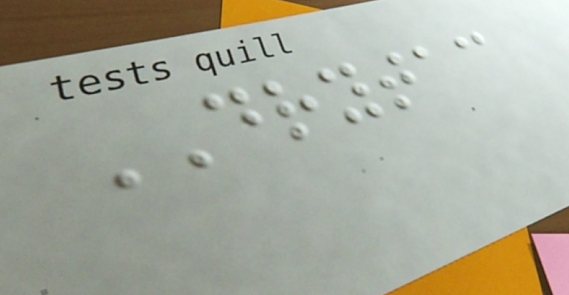DRYTAC
